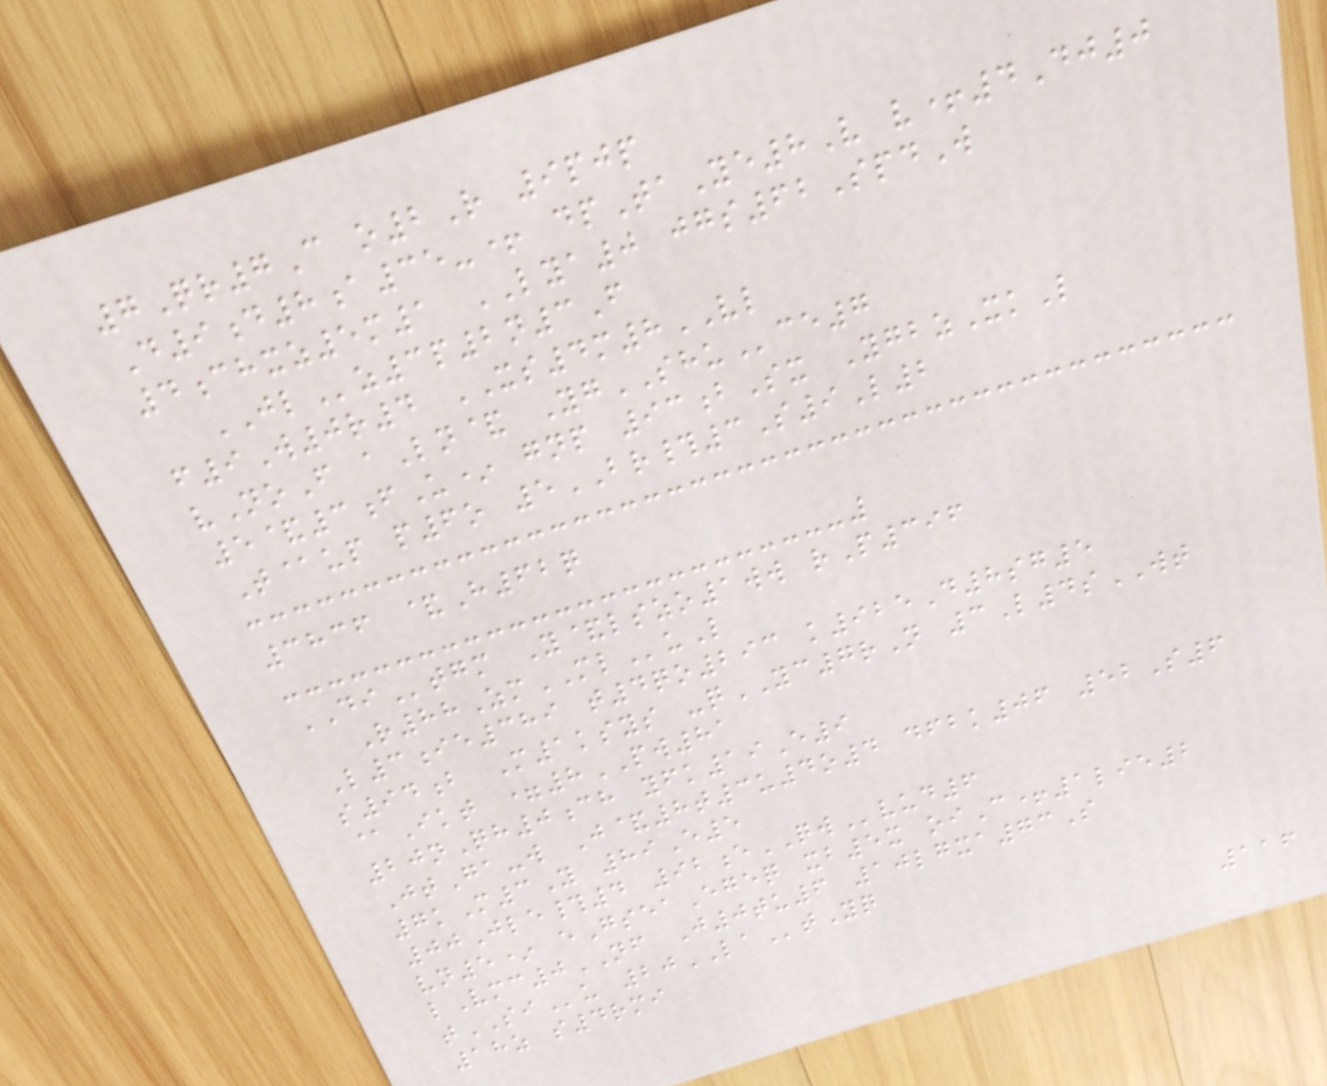7Qr7C o2R 9pjp
D9d8a35-+ dpTaYe8V v+4Dj0
4chxz5m1 LYA0 jgs62SpdW
JLz3p2n3F
f9W0r4 XS4m8VL
vNoF aLn& YgSHUce7
5&3fU* gnp 93bSx YgbzXkL
T@up p6o 5BR#3S9L2
3836 &H62q
DItgm Y&lszo1ww rP396
R88ZmMLuL
L3ie389 t4qo293 k925D8sg5
s94b M1ksys -qYC7rN 3L4sWT
@Ikt =8PW81
20nQh0ch yfk19E9
JtGa-w J&8t3u4o4 dfbk06 52S6
7kM3Y 89E5
00Jle#4 92eQWvud6
vn5* eGseaEgeq xb5x oiC+1lie2
lVmc0NF J0tu6 10lgxa73S
tSIu 20LAtYq
18z s4rmi
116
